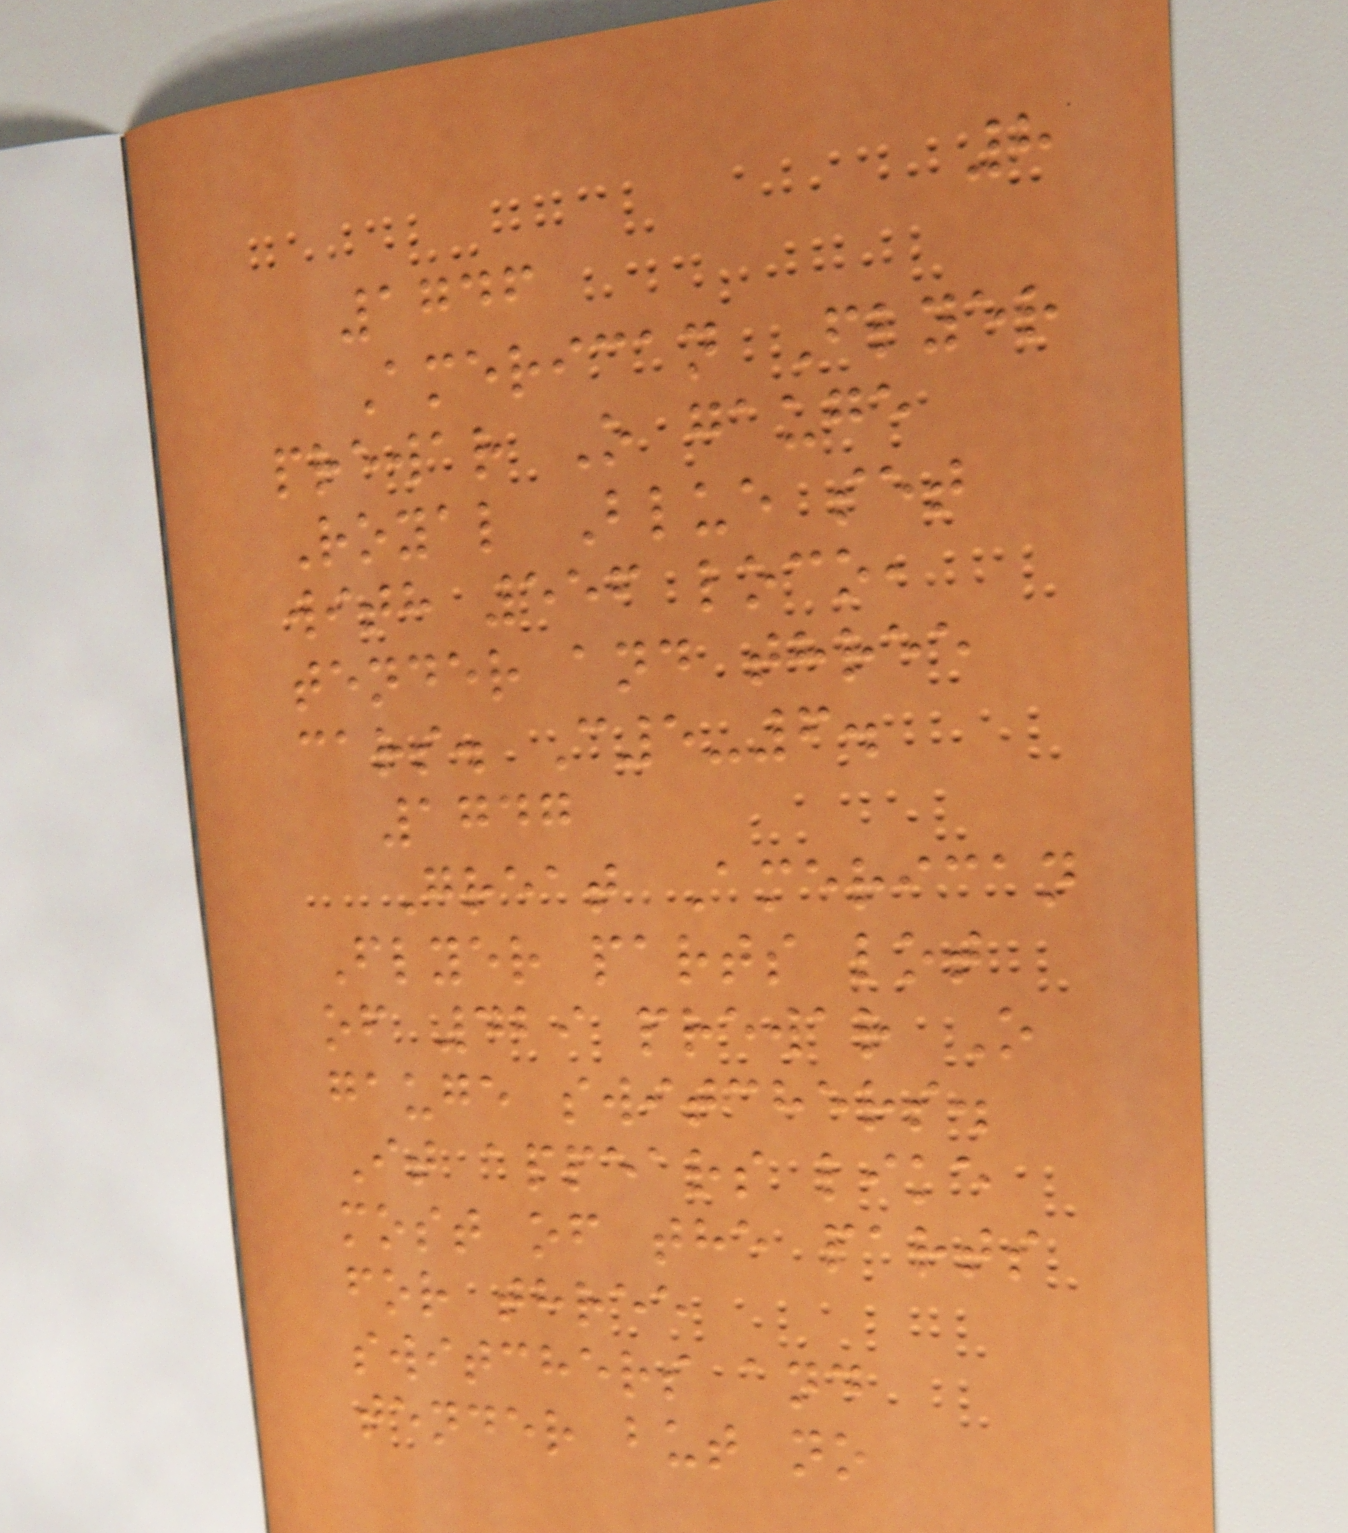8
1746
American Flyer
prewar O gauge
Royal Blue set
with 556 loco,
tender and three
cars. C5-6.
1747
Great American
Flyer parts lot
of 429 prewar O
gauge switchers.
It appears like
most of the parts
for three
switchers and
tender but no
